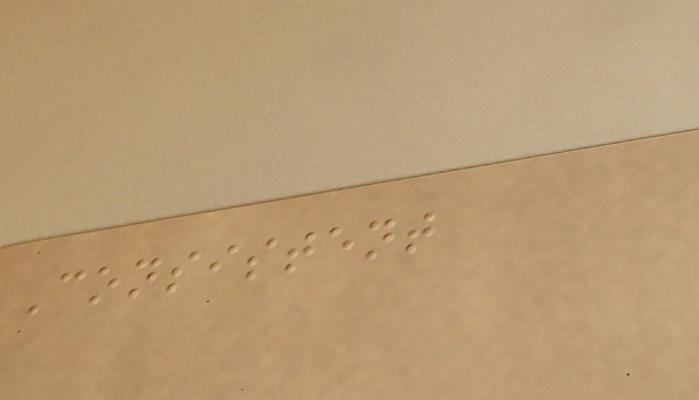Consistent
